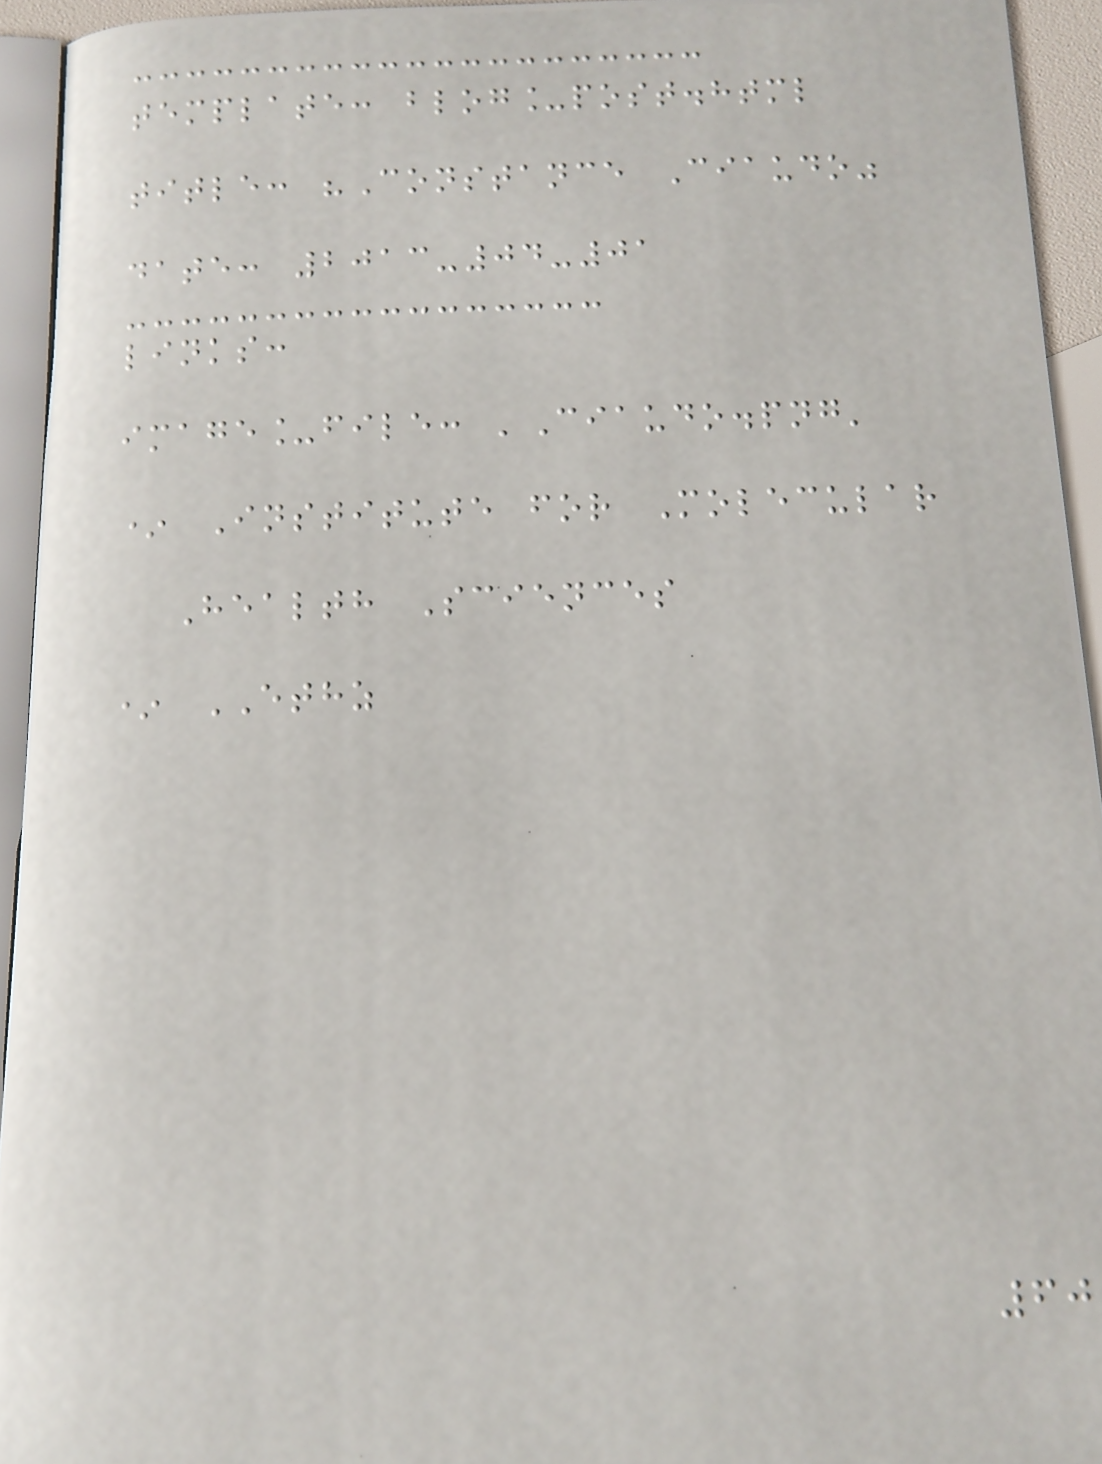template: blog_post.html
title: "Constance Ciaudo"
date: 2013-04-01
links:
image_file: 'Ciaudo.png'
* Institute for Molecular
Health Sciences
* ETHZ
60
